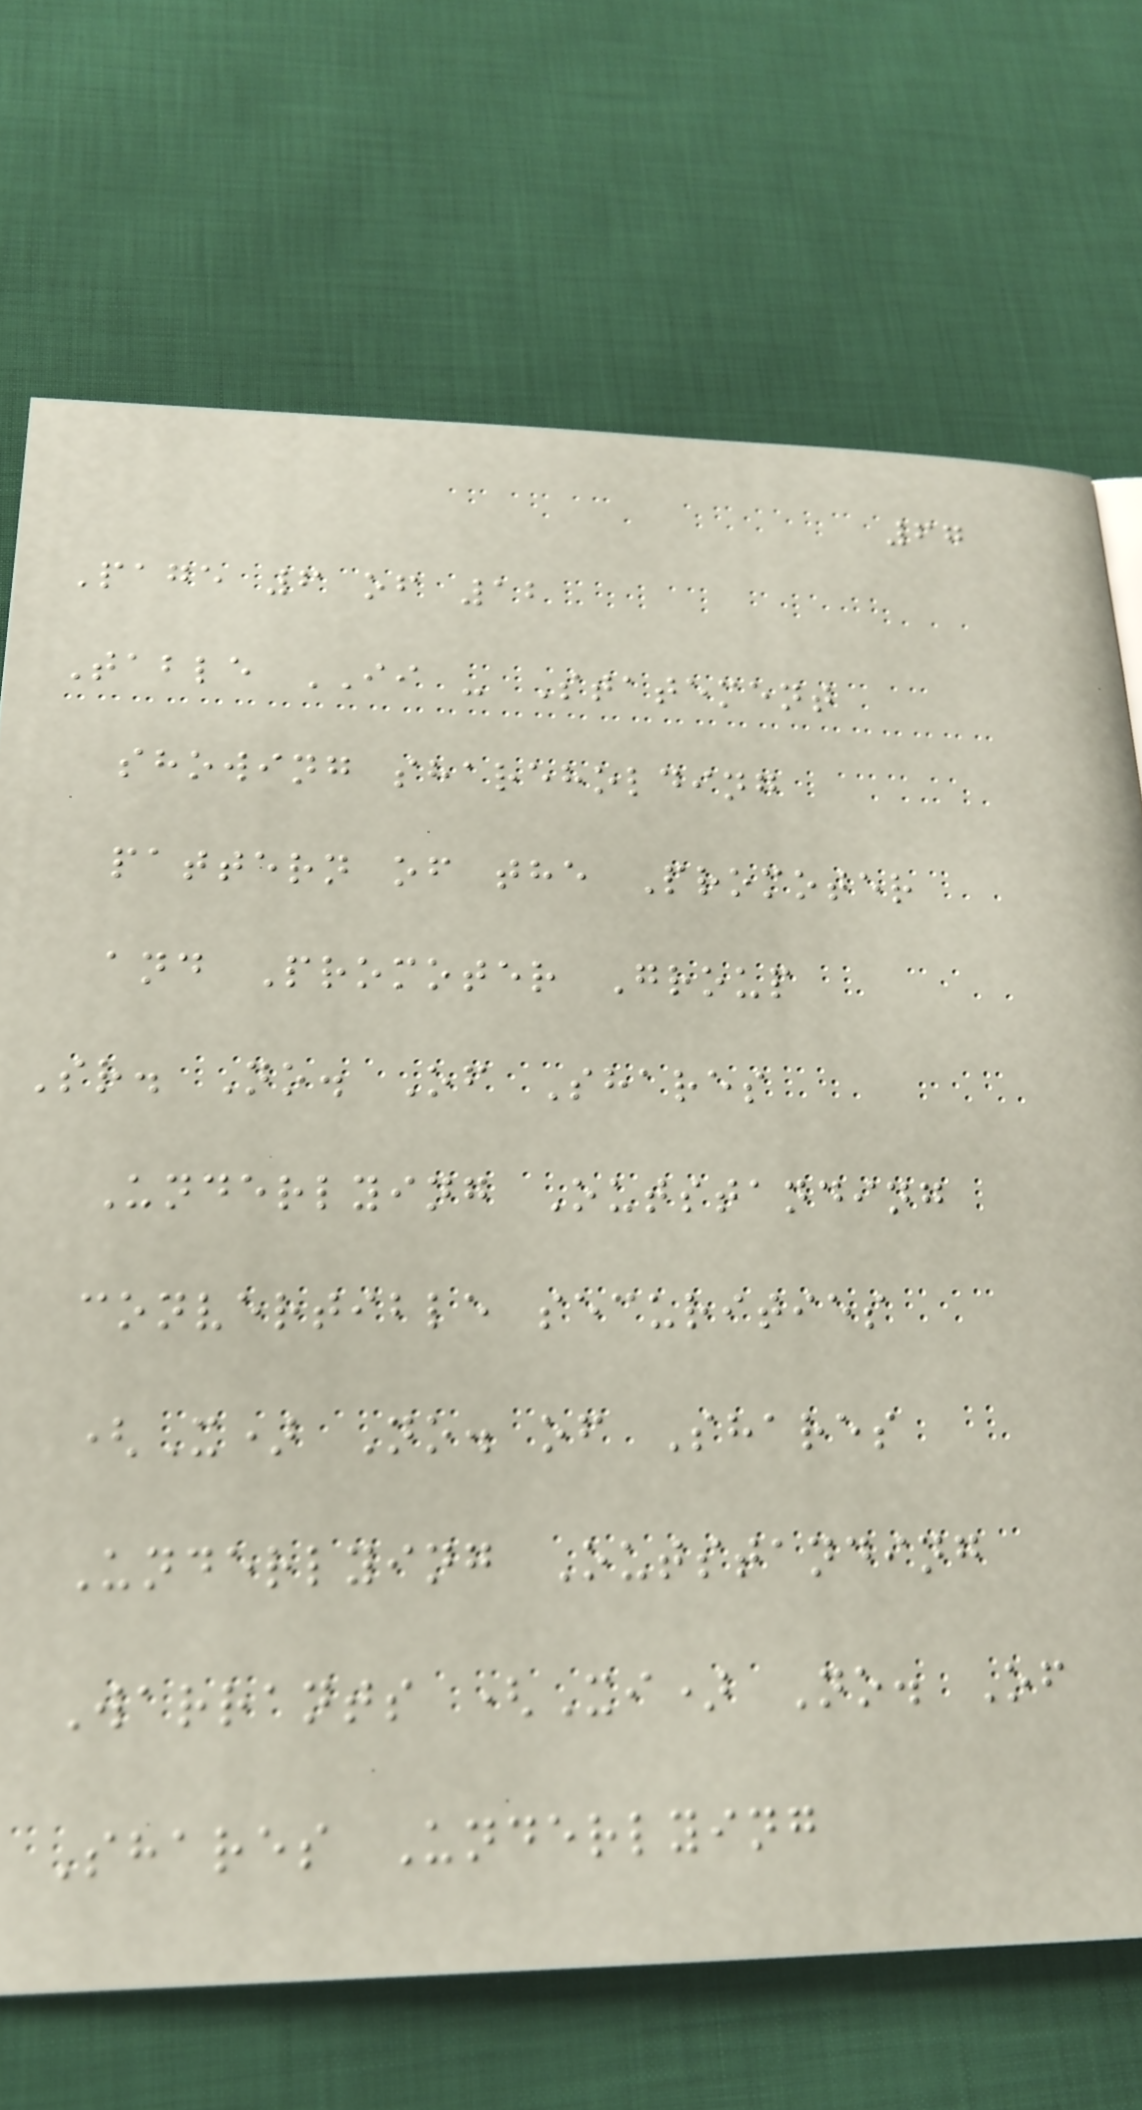67
Page 6 of 12
Table II - Statement
showing shareholding
pattern of the Promoter
and Promoter Group
Sr. No. Of Shares
Underlying Outstanding
convertible securities
(X) No. of Shares
Underlying Outstanding
Warrants (Xi) No. Of
Shares Underlying
